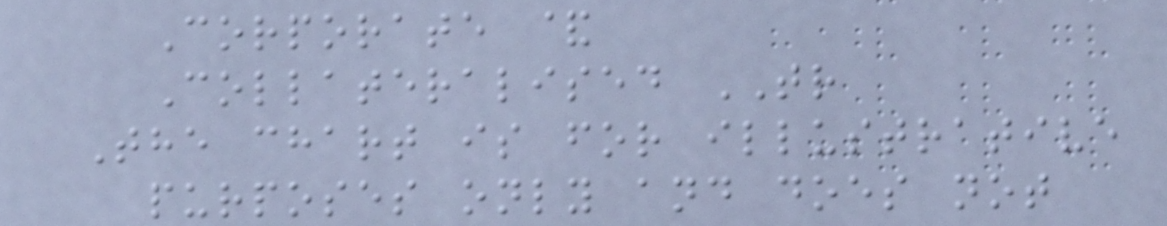Corporate &
Collateralised TR
The chart is for illustrative
purposes only and does not
